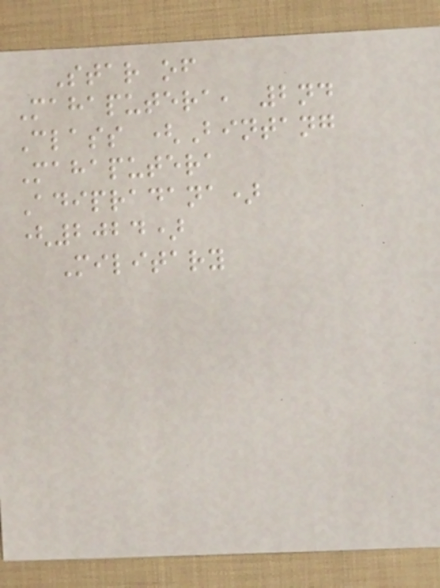Star of
Mahaputera, 2nd
Class (Bintang
Mahaputera
Adipradana)
(2024)
Military
